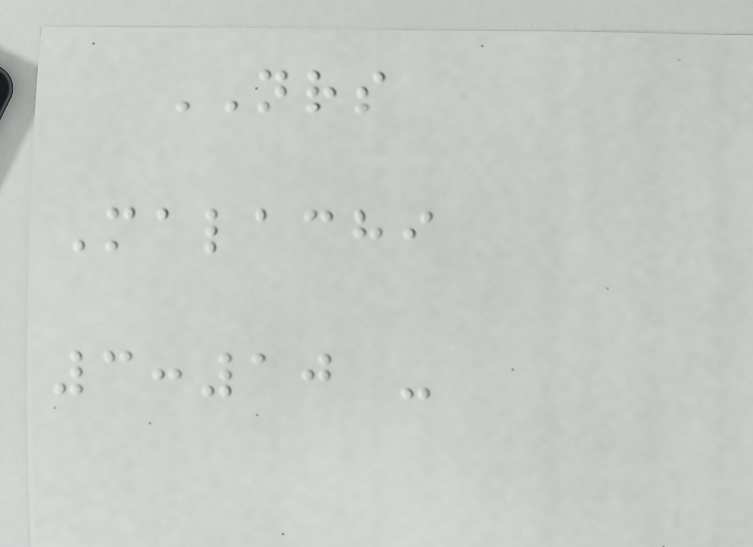NRS
Malachi
3:10 -
